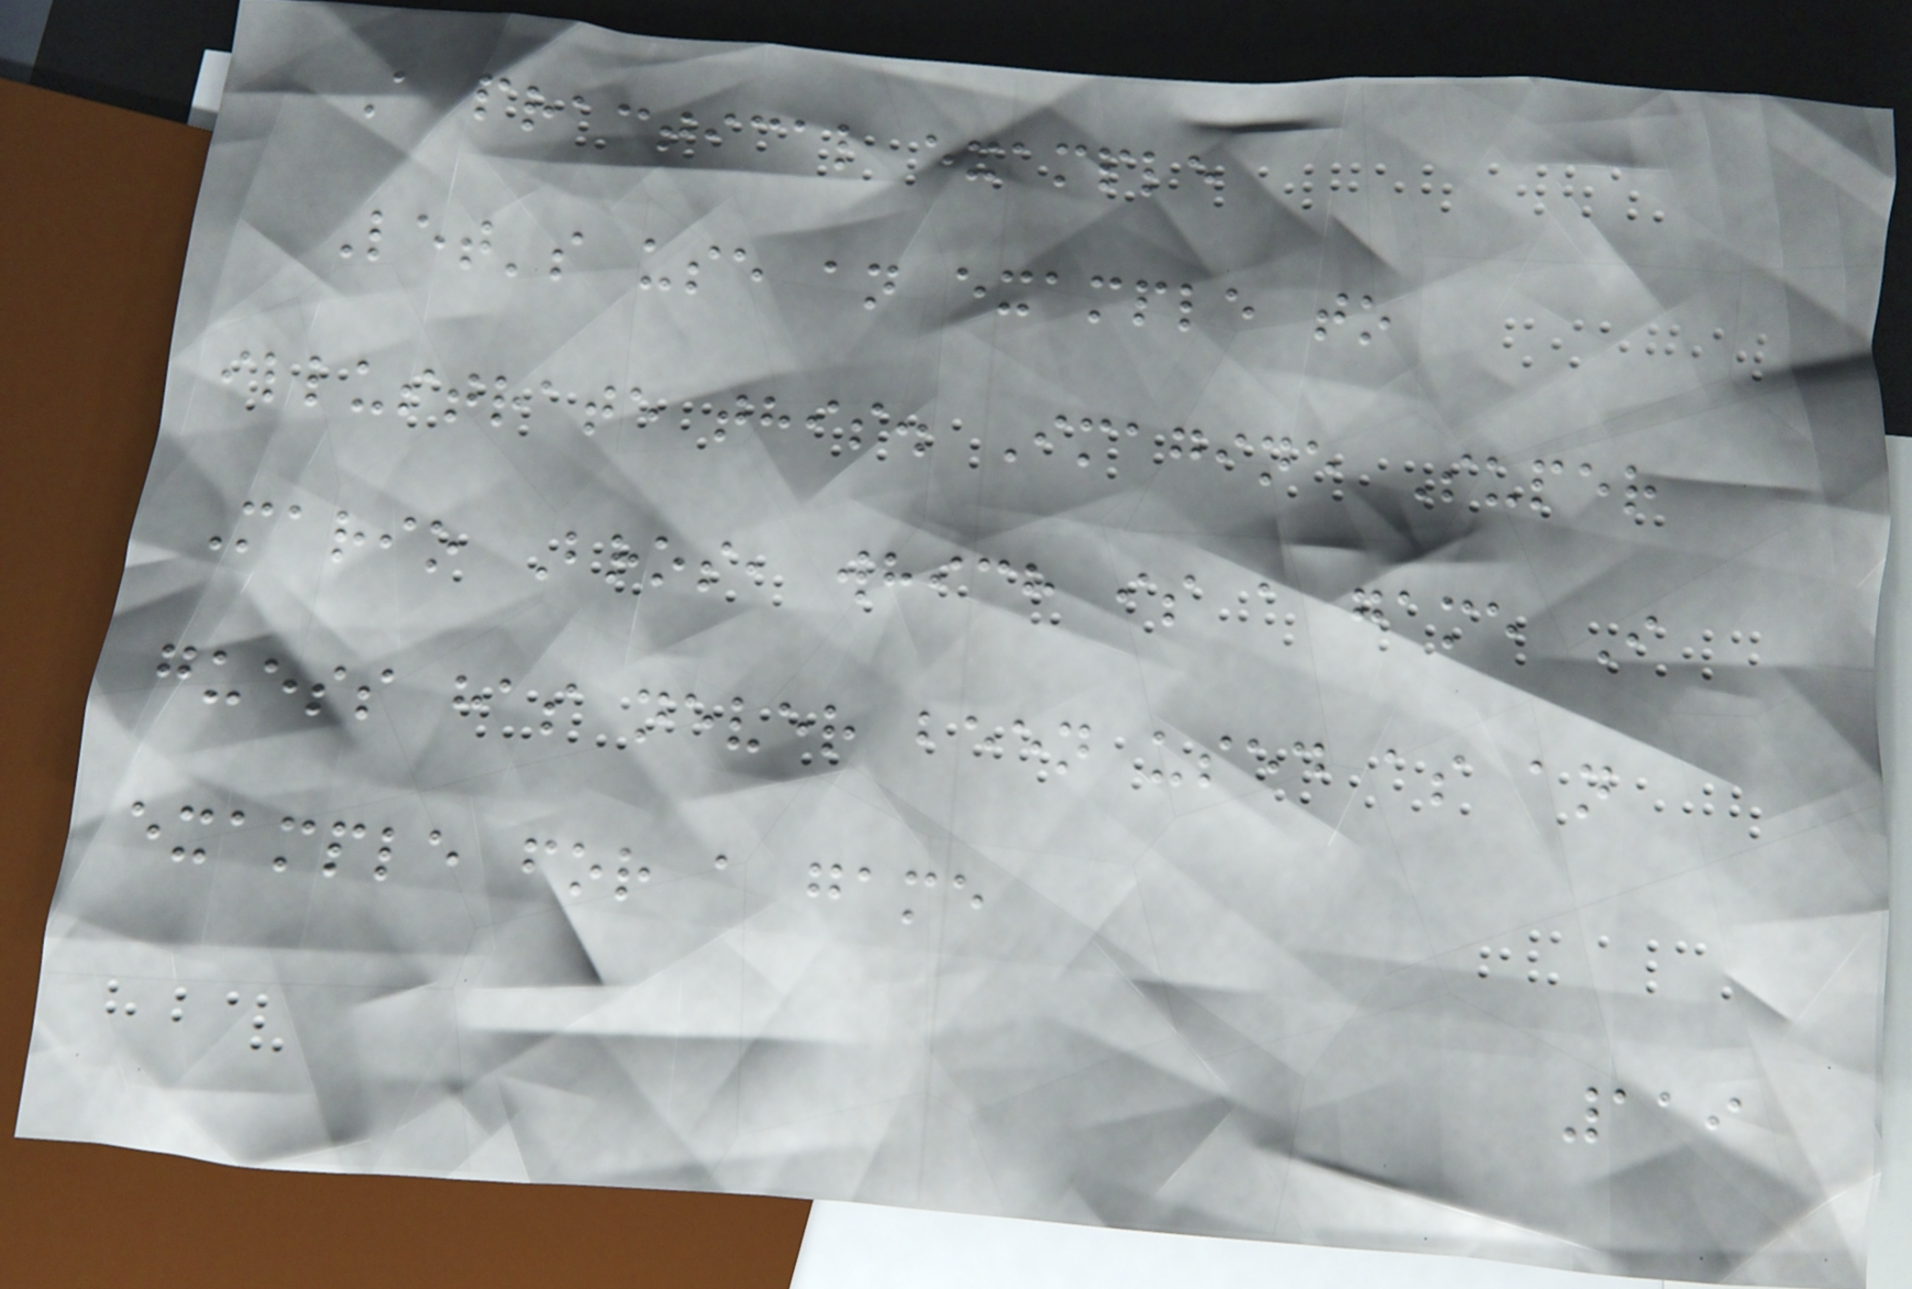A practical example
Let's use an example to
illustrate this. Imagine Super
Mario Bros, which is a game I
guess has never been used as an
example for a game
119
